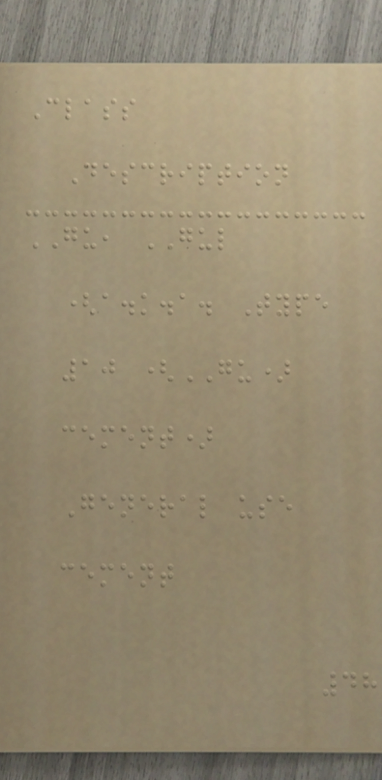Class
Description
GU, GUL
(a.k.a. Type
10 (GU)
cement)
General use
cement
48
